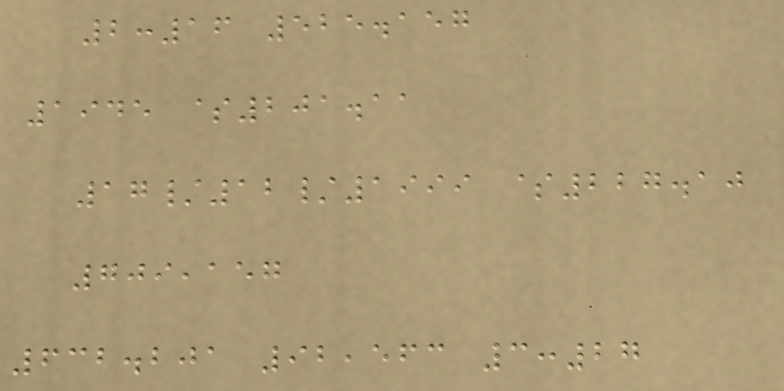2:16 525.157
1945 $201.11
17/12/1999 $227.10
709,157
632.201 92,563 3:27
